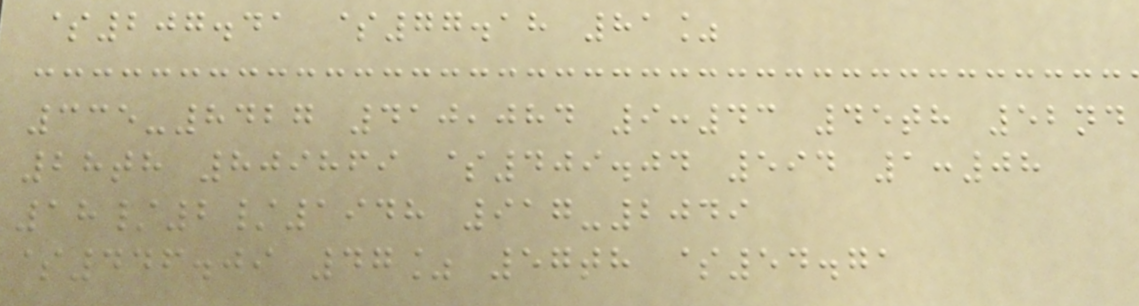$207.41 $77.18 81%
335-8427 410,084 9:43 45th 52nd
28th 809869 $409.04 594 1:08
18/2/1948 917-2049
$446.09 47% 57th $54.71
